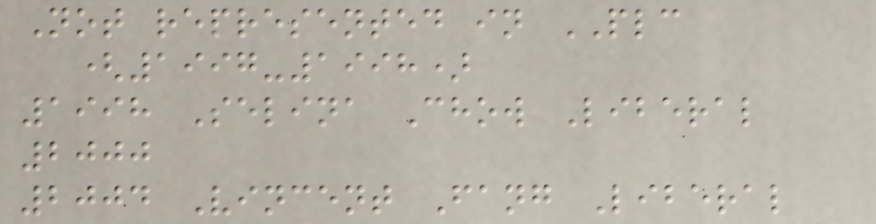Not represented in PLC
(1997-1998)
1998 Selina Chow Liberal
2000
2004 Vincent Fang Liberal
